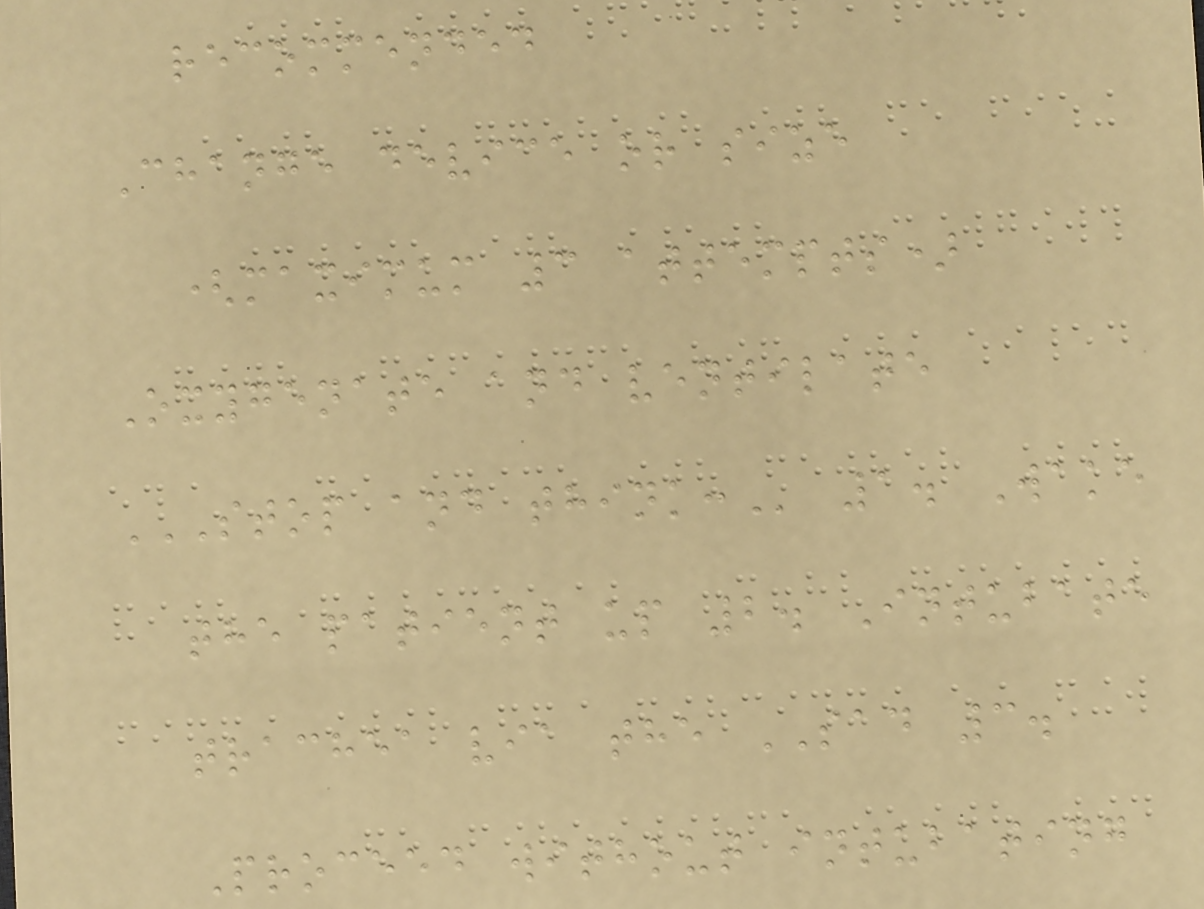recommended
Change device or size
(maximum 3 attempts)
Oxygenate and ventilate
STOP AND THINK: 1. Wake
the patient up 2. Intubate
trachea via the SAD 3.
Proceed without intubating
